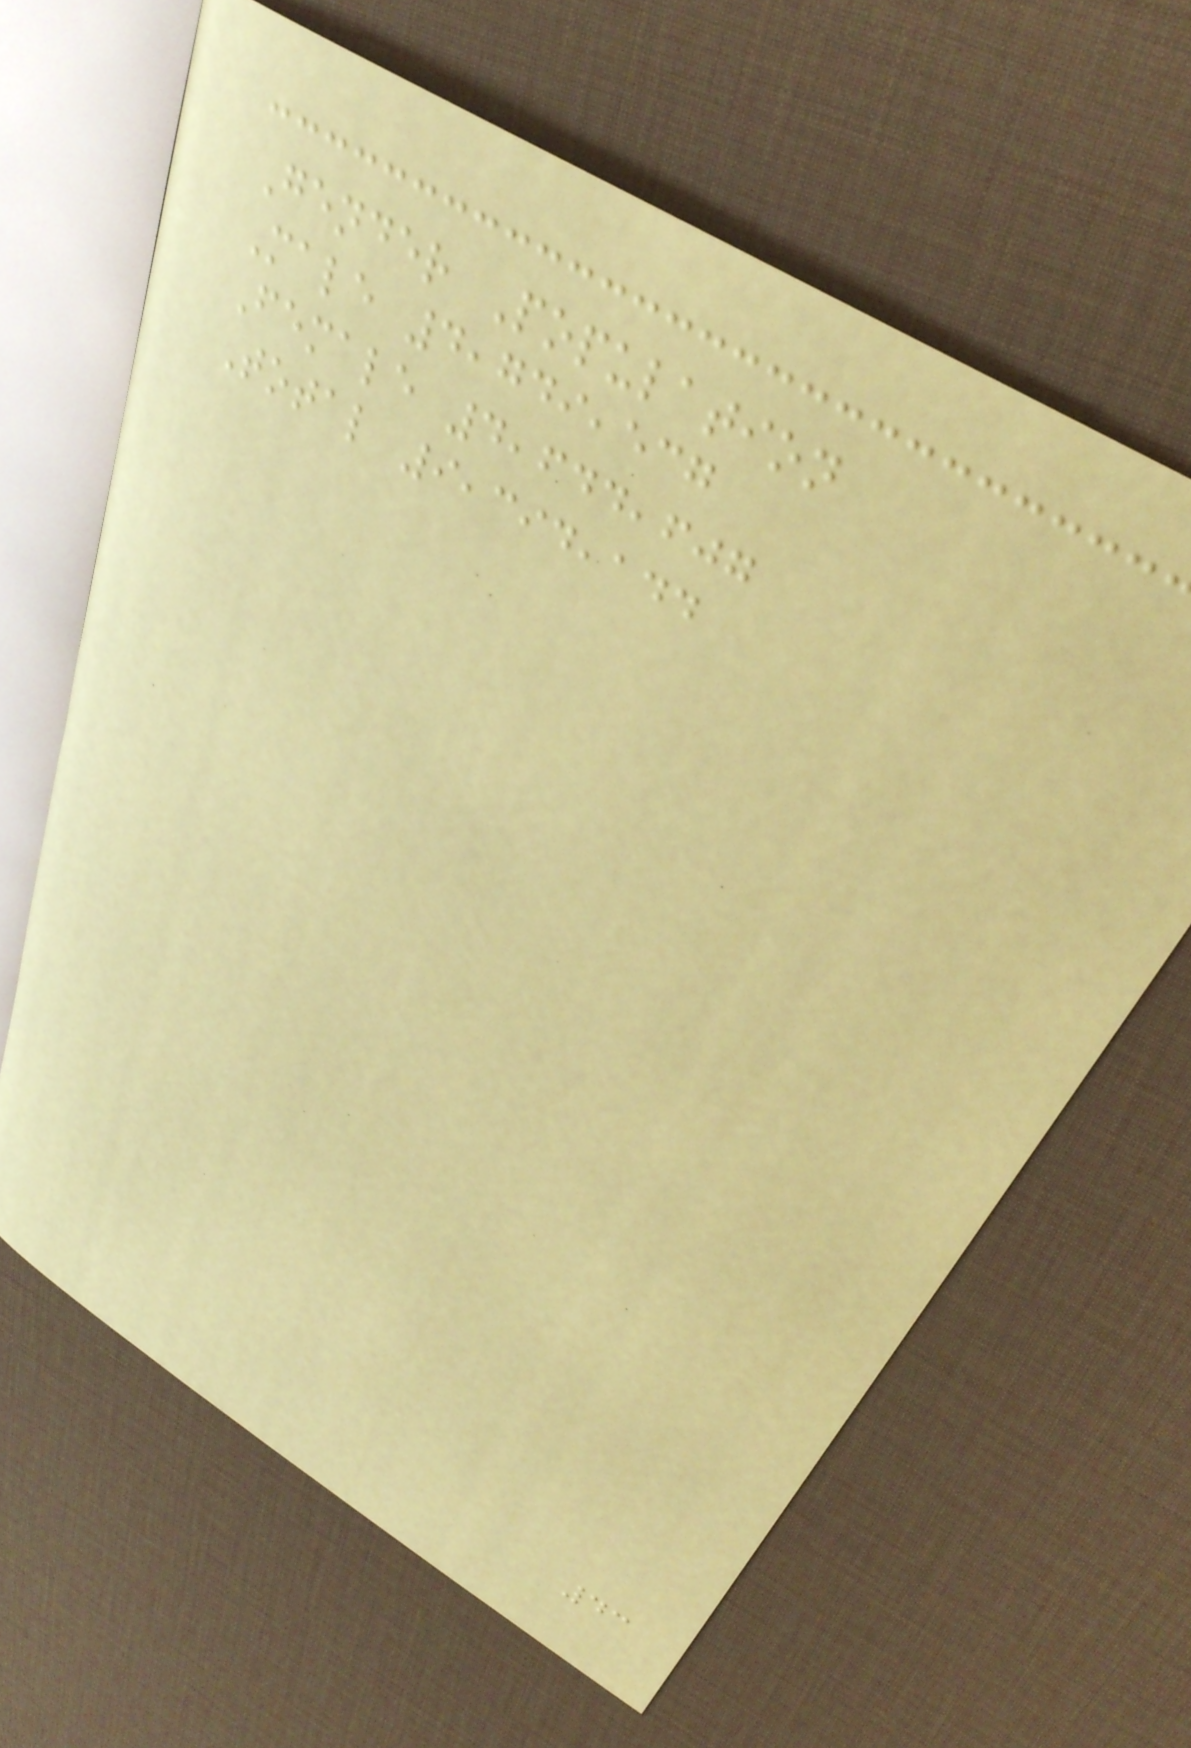Gender Population
Male 4,749,537
Female 4,644,607
Total 9,394,144
43
